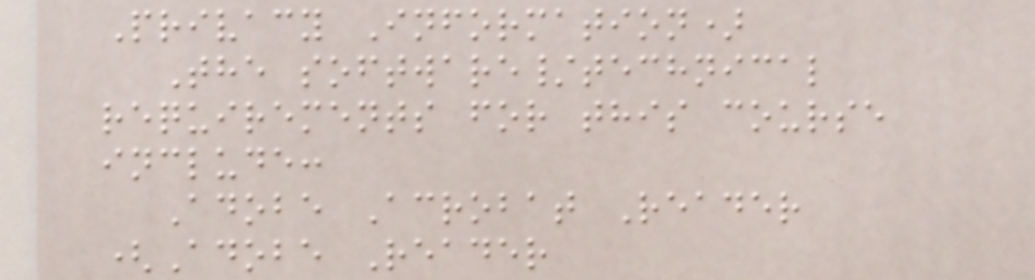Privacy Information)
The software/technical
requirements for this course
include:
Adobe Acrobat Reader
(Adobe Reader
